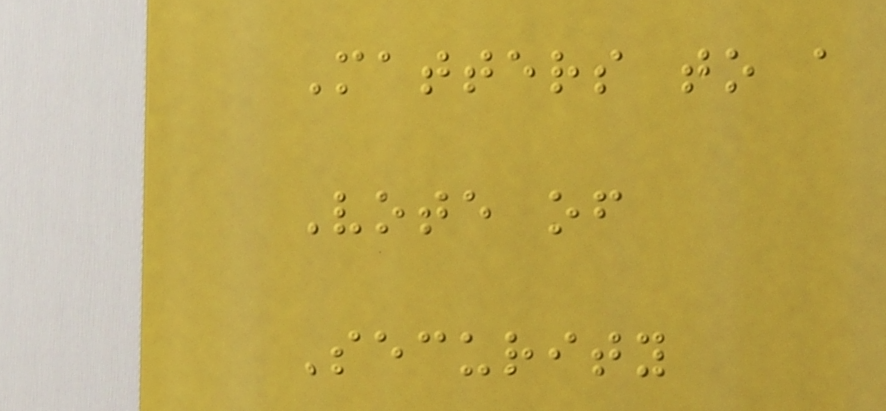Matters to a
Vote of
Security
